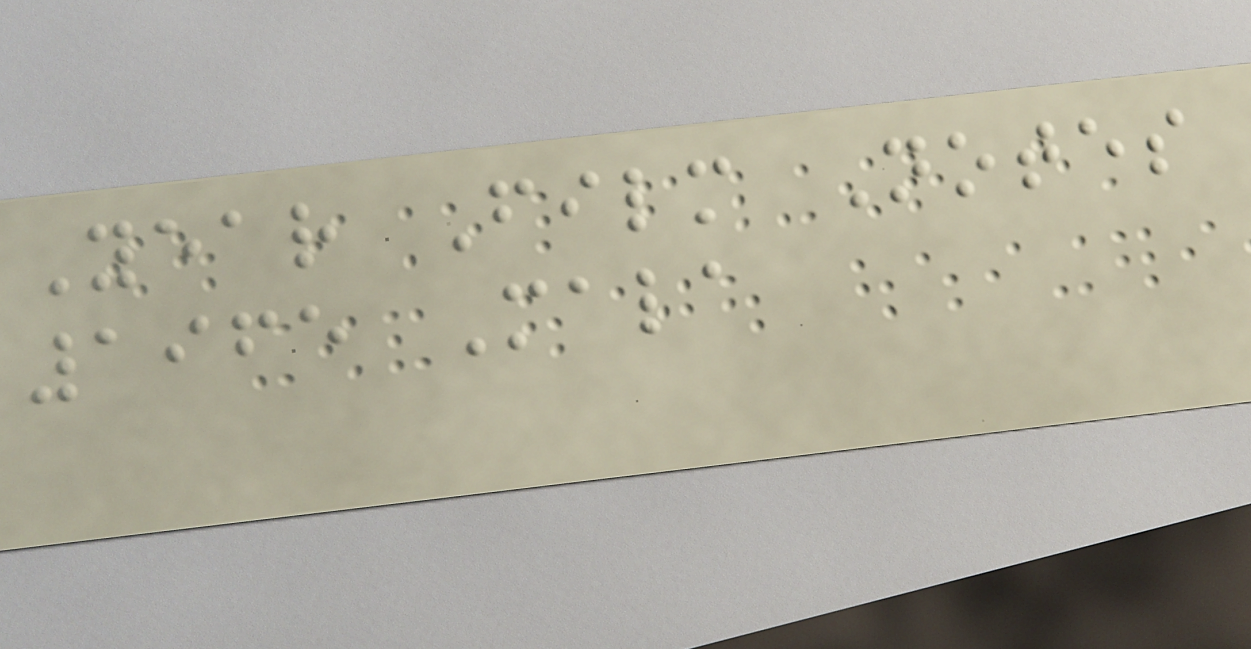Year Film Notes
1965 Mala
